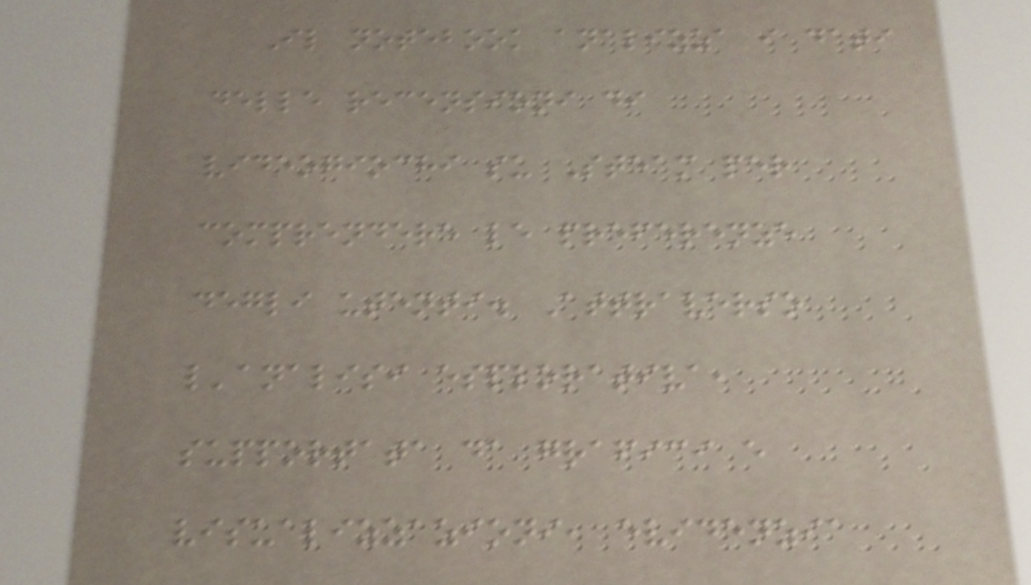Il notebook analizza i dati
delle recensioni di
videogiochi su Steam per
comprendere le preferenze
degli utenti. Attraverso
l'analisi esplorativa,
supportata da grafici e
visualizzazioni, evidenzia
